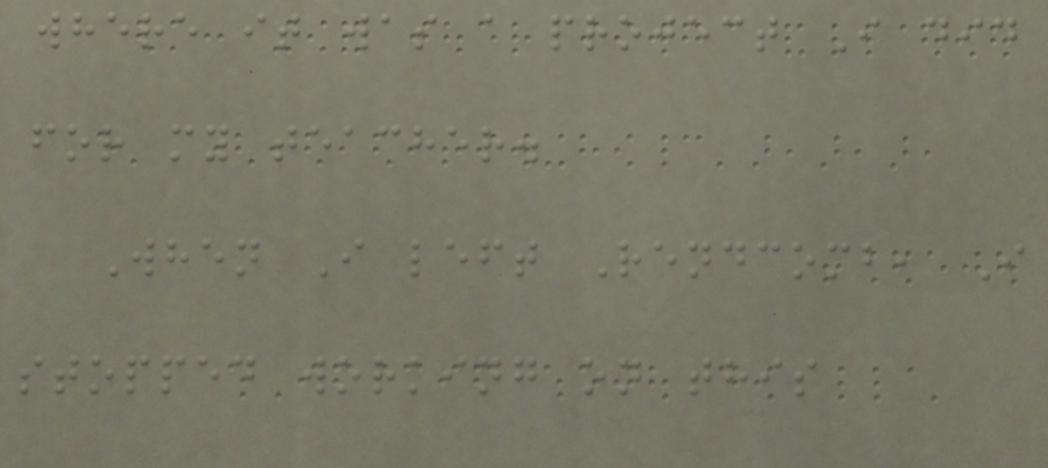where it was a project I did
for my teacher.
When I left Rendcomb, I
stopped working on this
